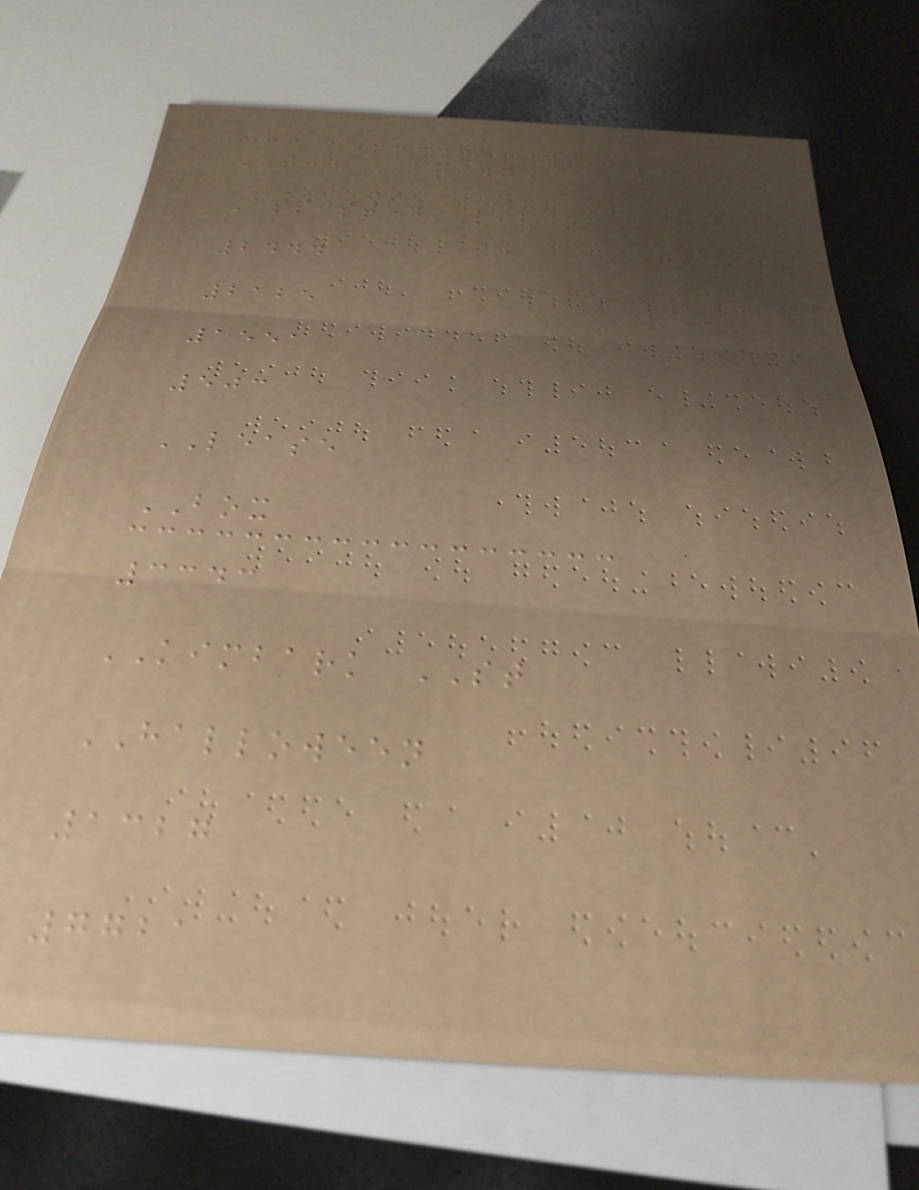THE BRIDGE
Assisted Living
2444
2125
1551
503
LEASE
BOX
3343
KIMBARK ST
HALLOWEEN
1327
7721
